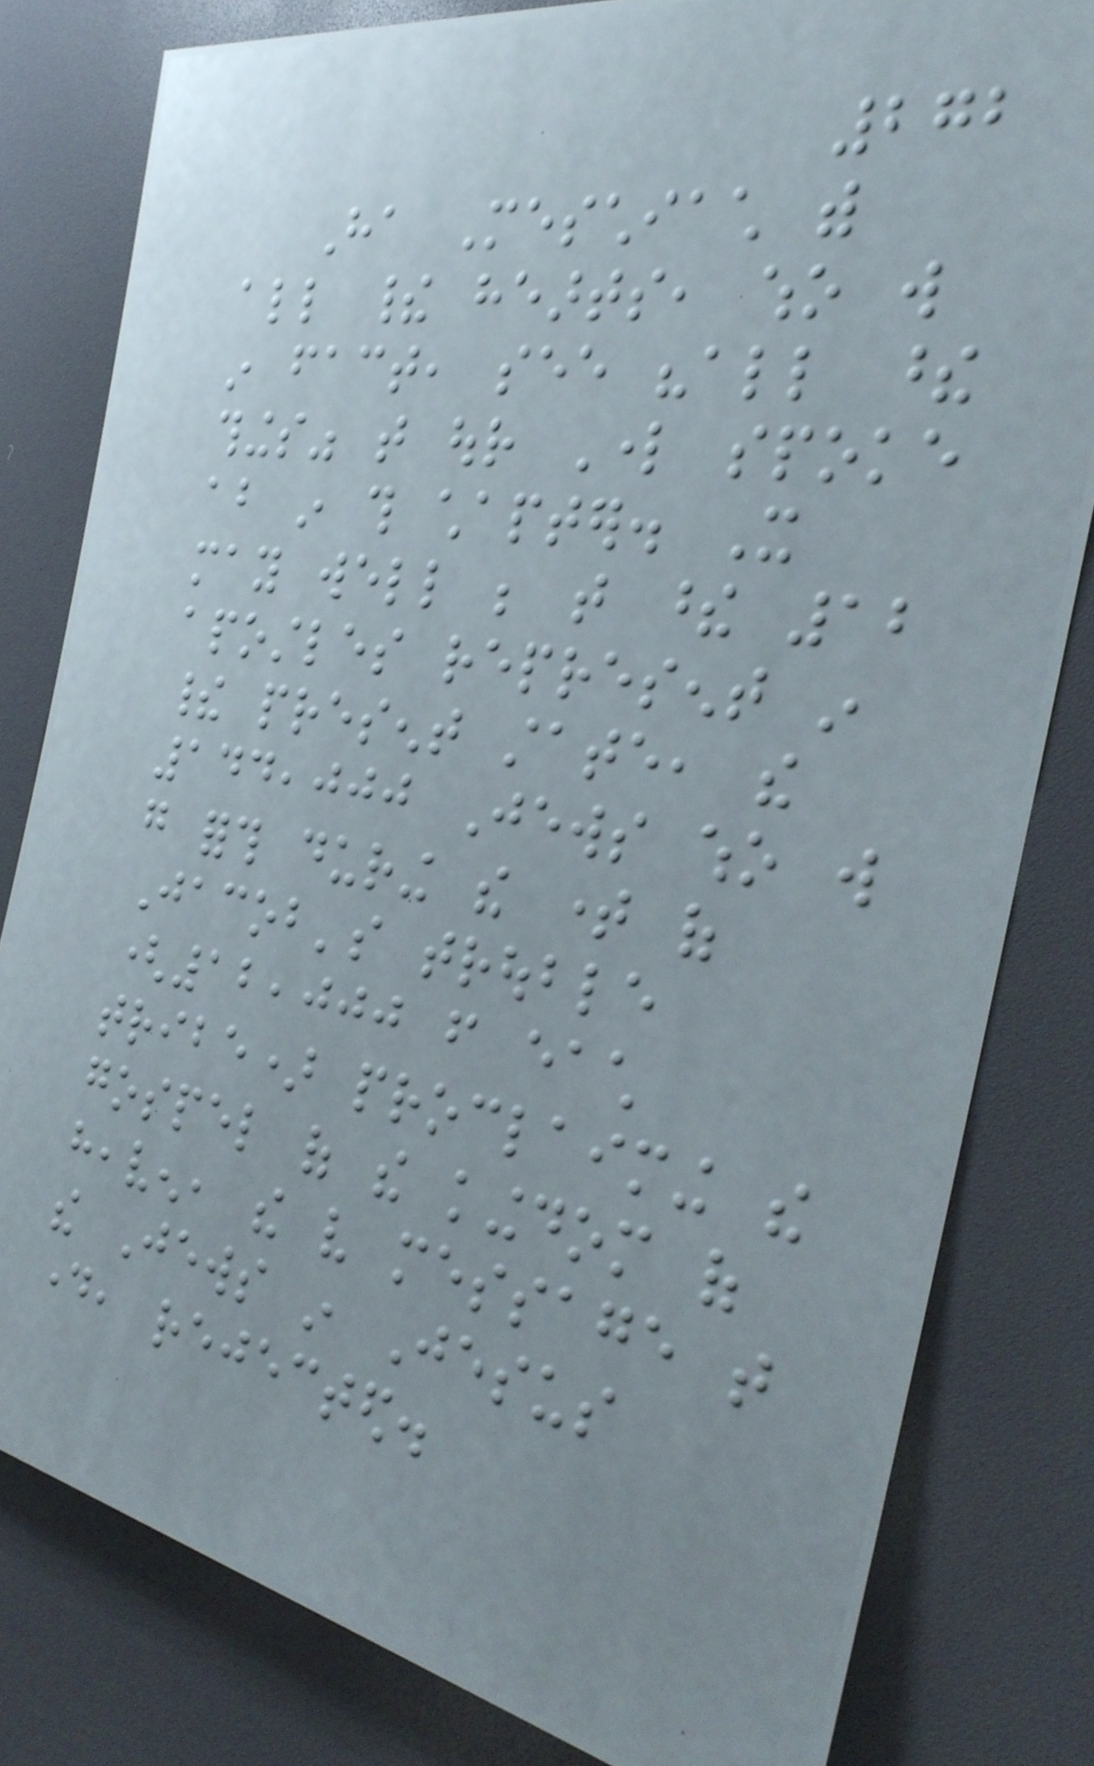272
Ha Meschiach with
all their hearts, who will
in fact, see "all these
things" that our Lord spoke
about in this chapter. It
may well be that these 12
apostles represent in
their present state, the
144,000 Jews who will
go forth during the time of
Jacob's trouble
(12,000 from each
tribe) proclaiming the
gospel of the kingdom of
heaven, the very message that
the Jews in Jesus
day, rejected.
